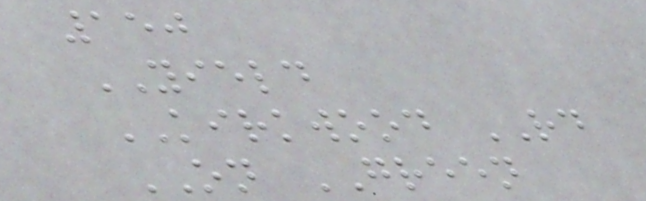150
YIELD
KIRKWOOD RD
ON GREEN
